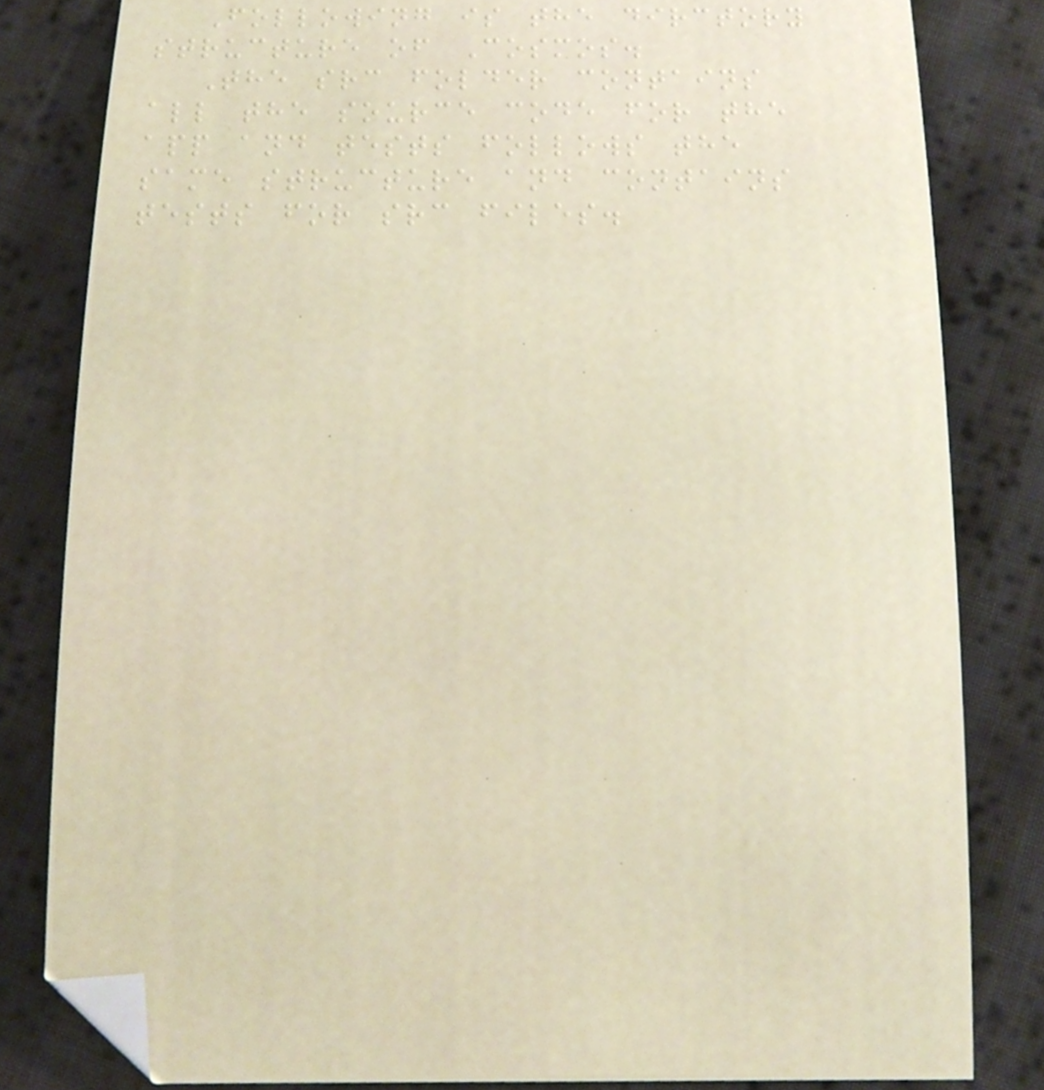Following is the dirctory
structure of Cosmos.
The src folder contains
all the source code for the
app and tests follows the
same structure and contains
tests for src files.
